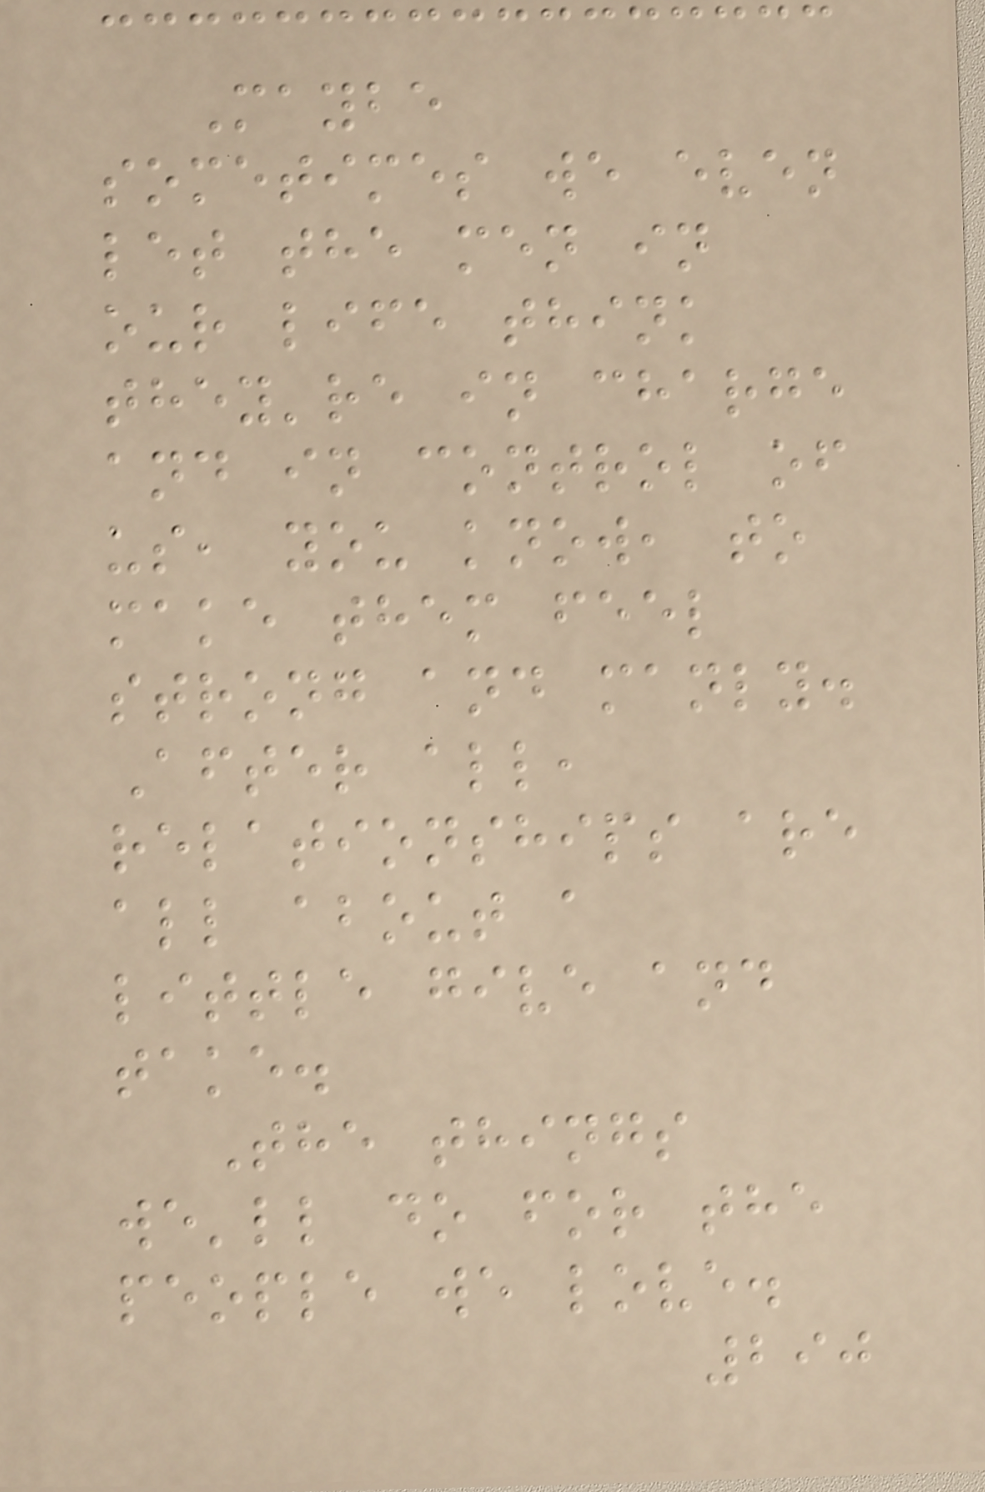Maybe
sometimes we even
let the men in
our life think
they're in charge
and in control of
us, you know, to
make them feel
strong and manly.
After all,
relationships are
all about a
little give and
take.
The things
we'll do for the
people we love.
290
